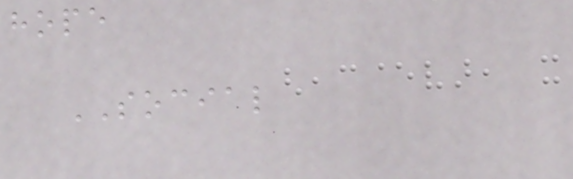hope
SOCIAL
